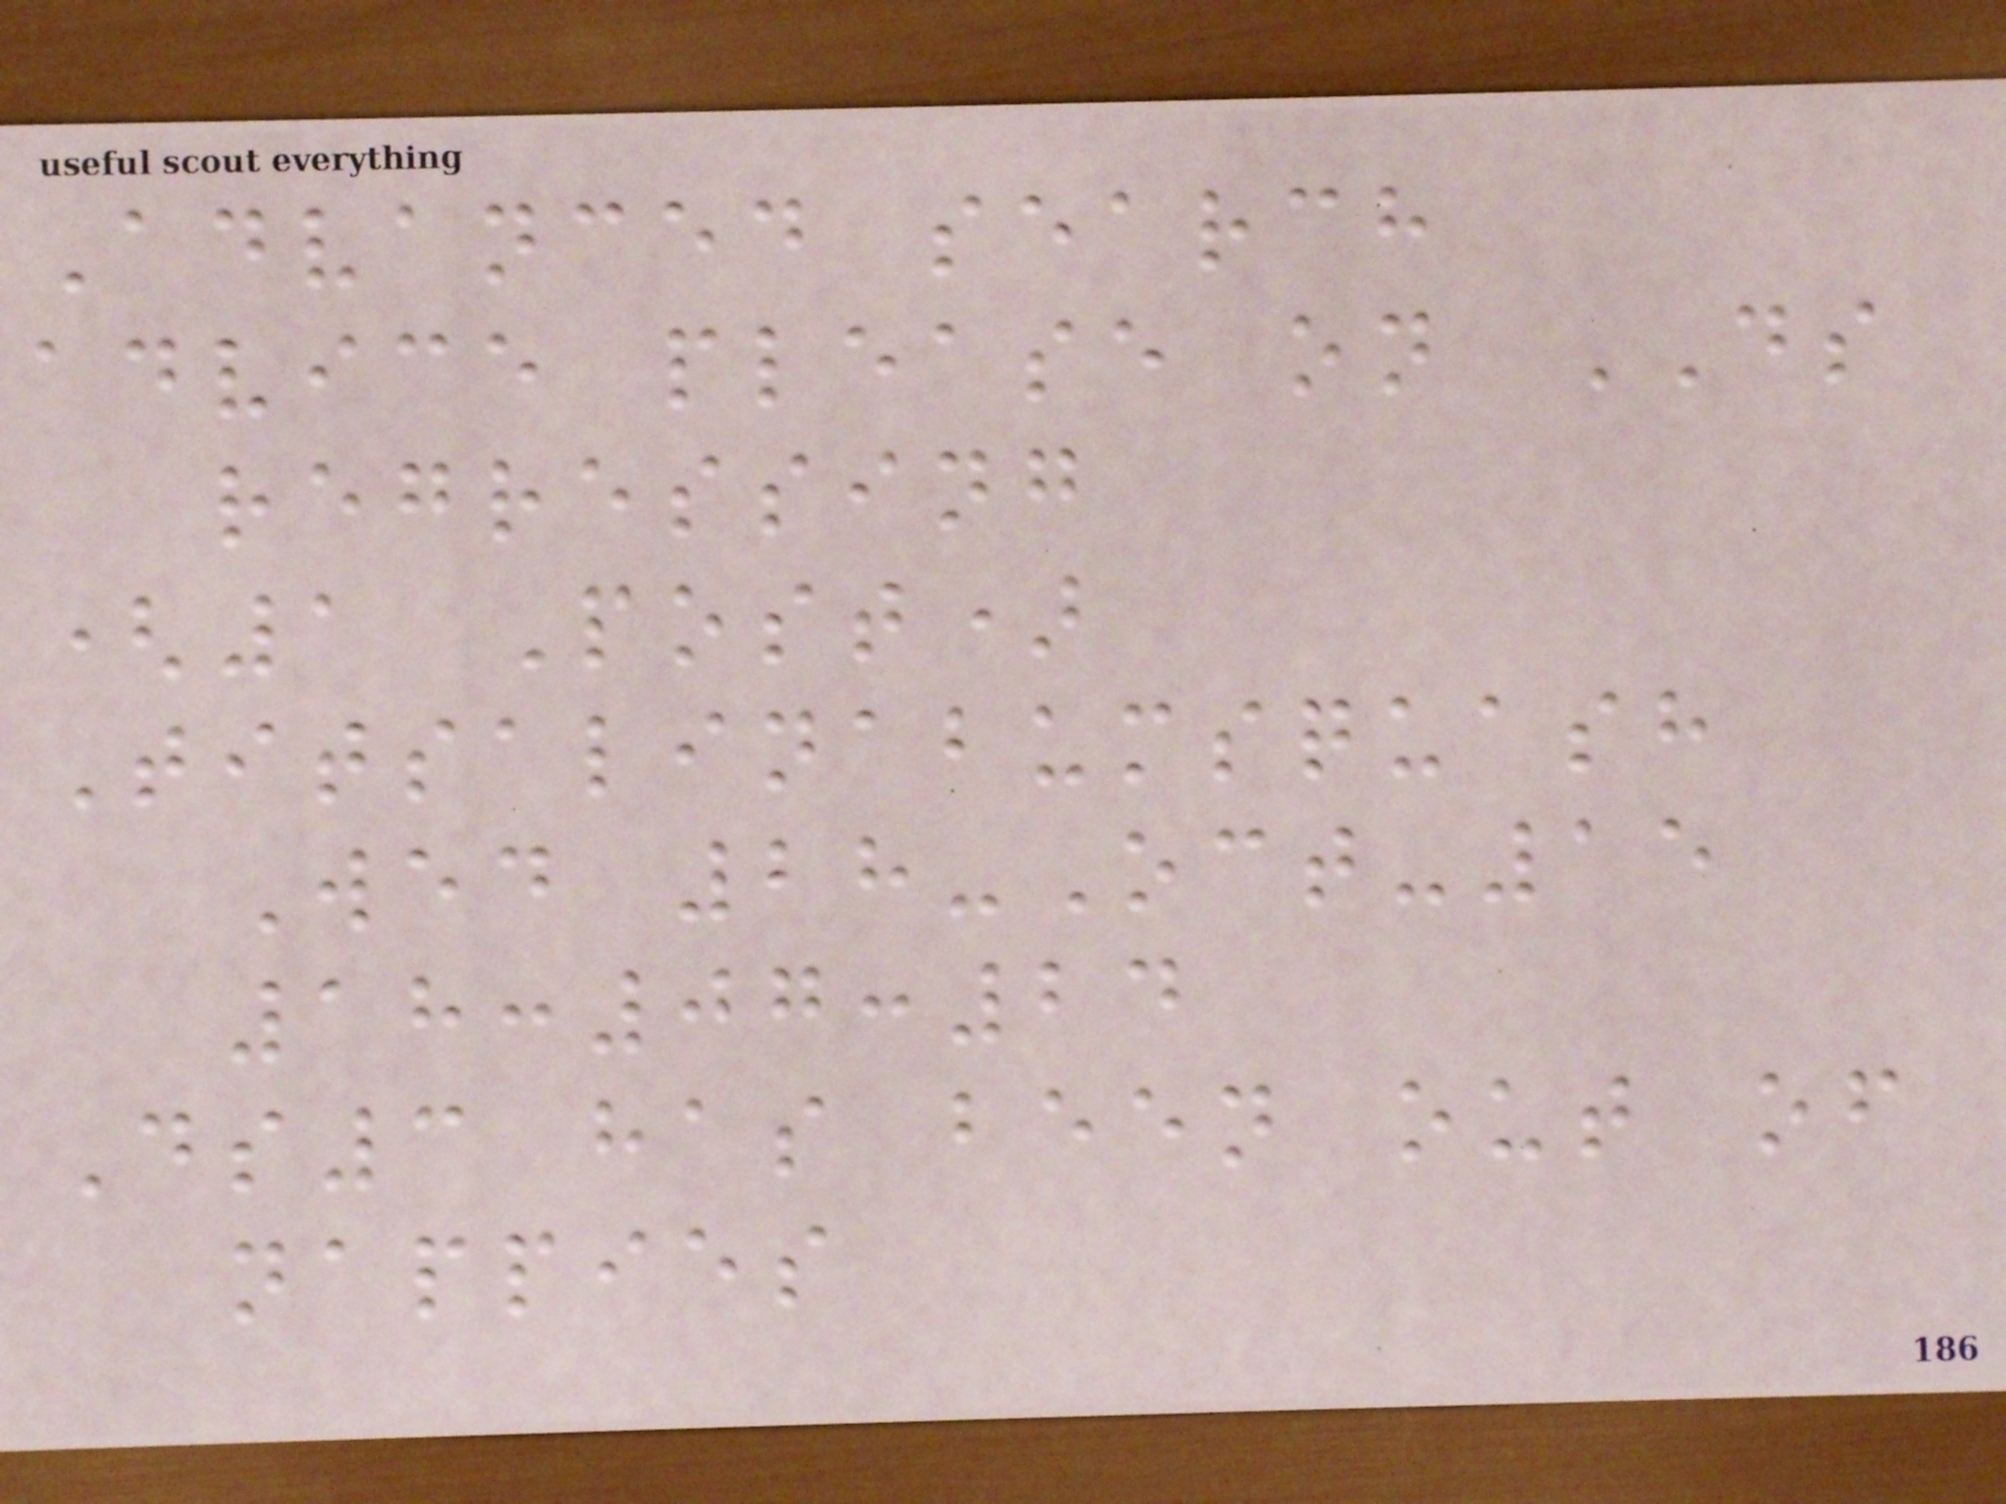Advanced search
advice please on DS
regressing
(1 Post)
Titsalinabumsquash
Wed 28-Oct-15
18:07:24
Ds3 has been out of
nappies
